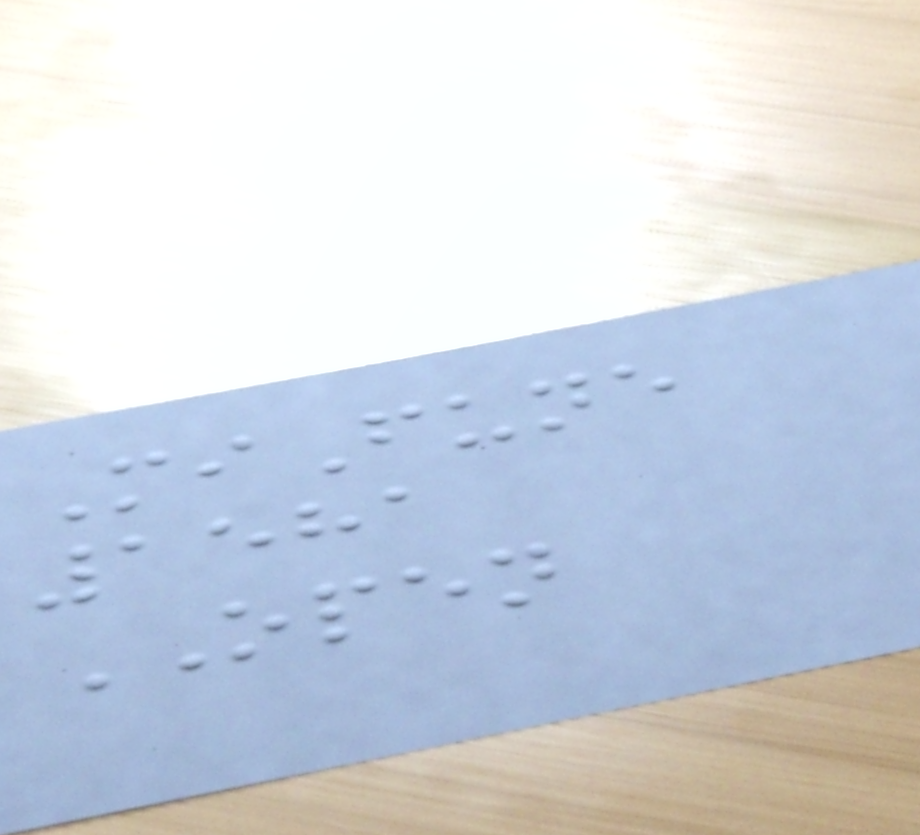MiFune
1581
OPEN
